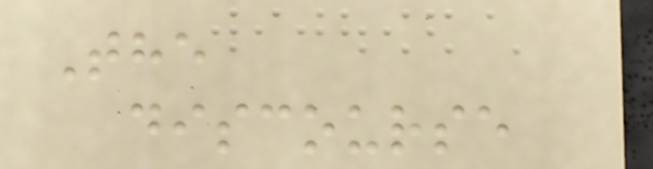The
discourse
